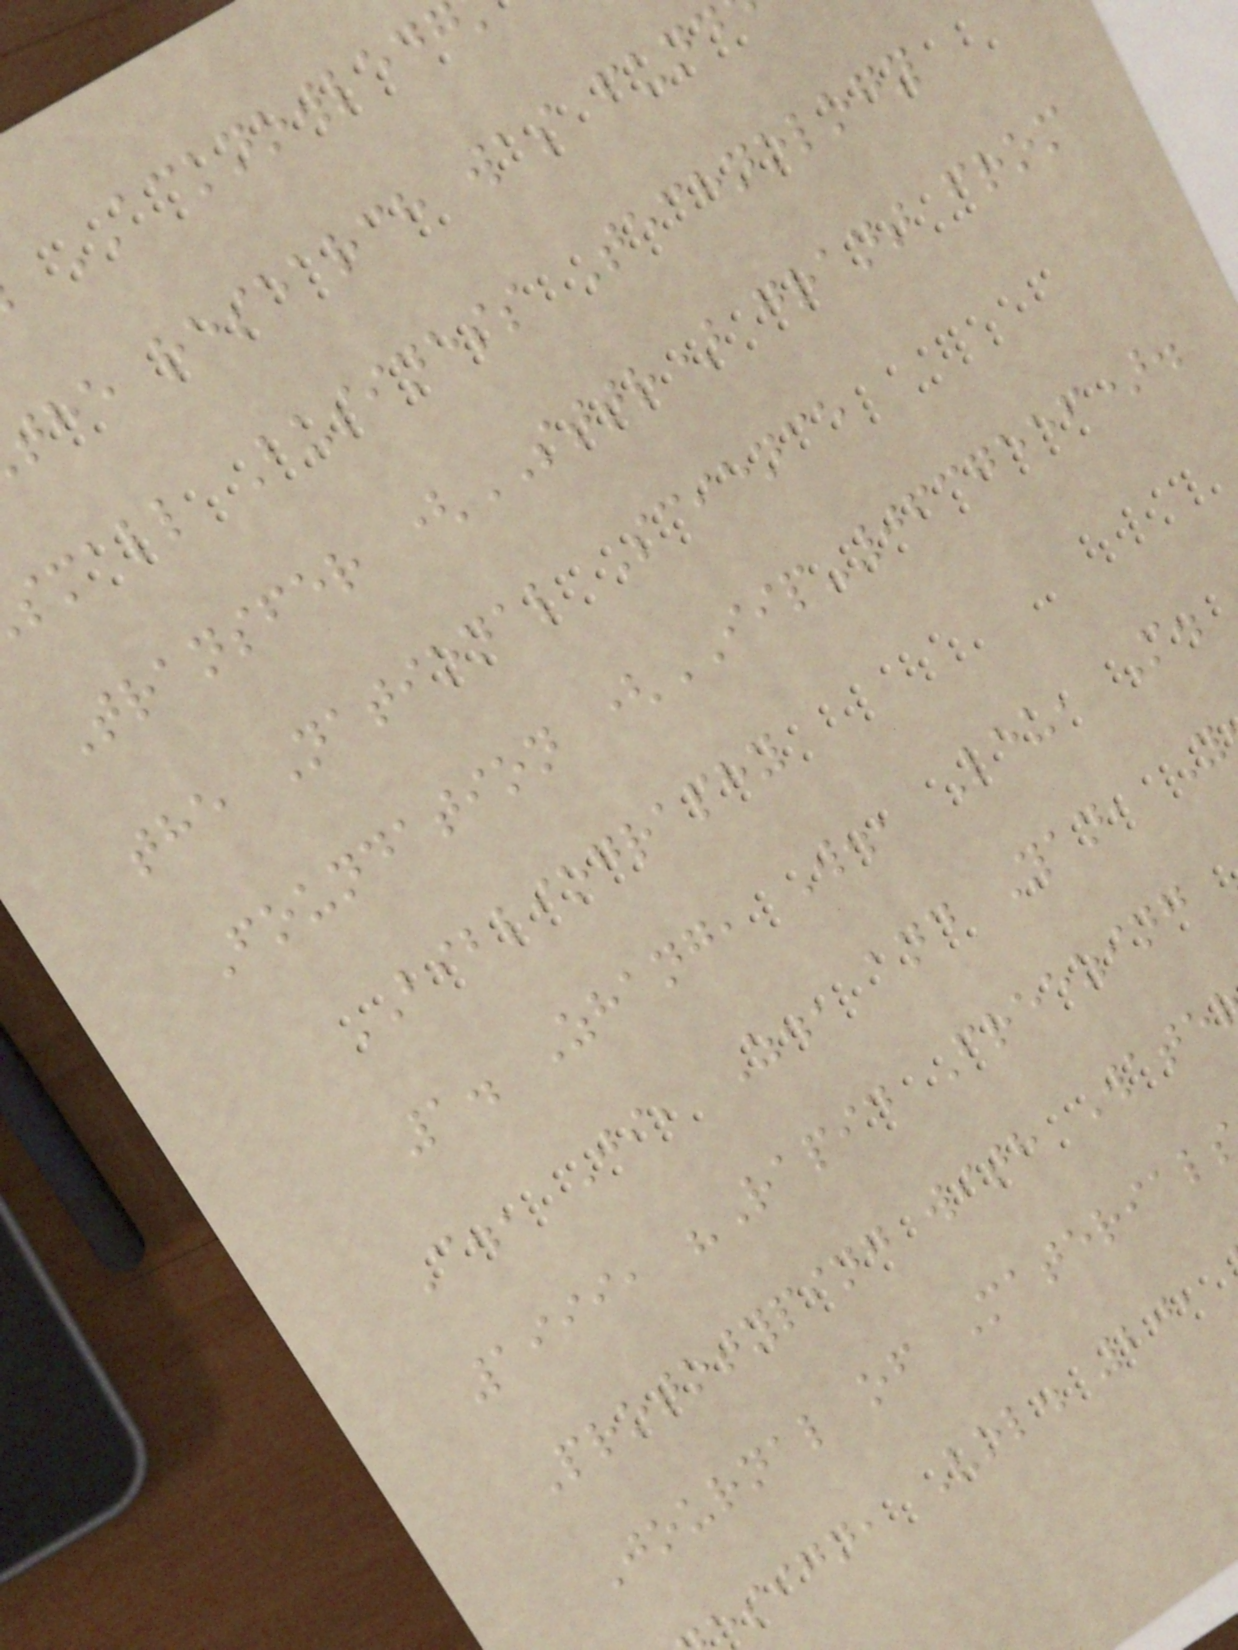ACKNOWLEDG
the research was fund
small Business Technology
Transfer (STTR) grant from
the National Science
Foundation (IIP-0637556).
BIBLIOGRAPHY
1. Zhang, W., Leu, M.
C., Ji, Z., and Yan, Y
1999, "Rapid Freezing
Prototyping with Wate
Journal of Material
sign, Vol. 20,
